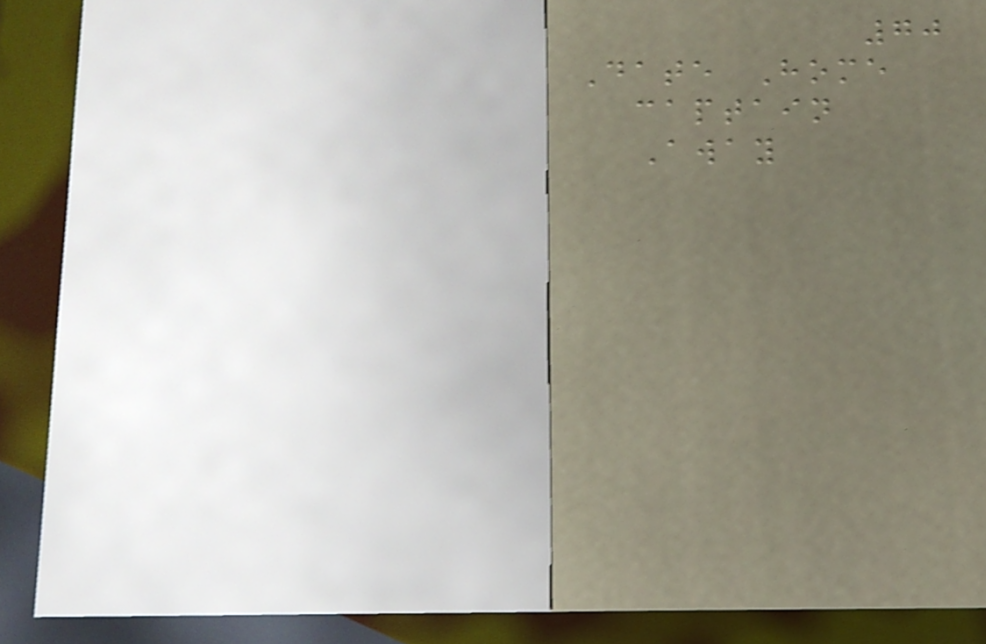70
Date Home
captain
Away
